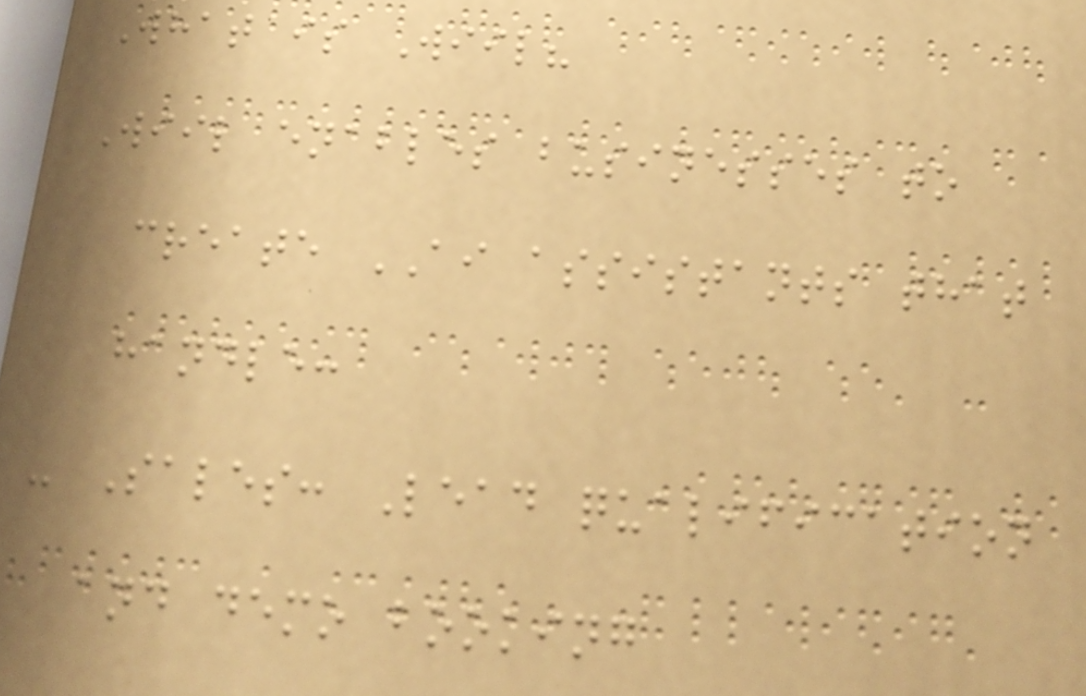What is Wiil?
Wiil enables businesses to
create AI assistants that
handle:
- Sales: Lead qualification
and demo booking
